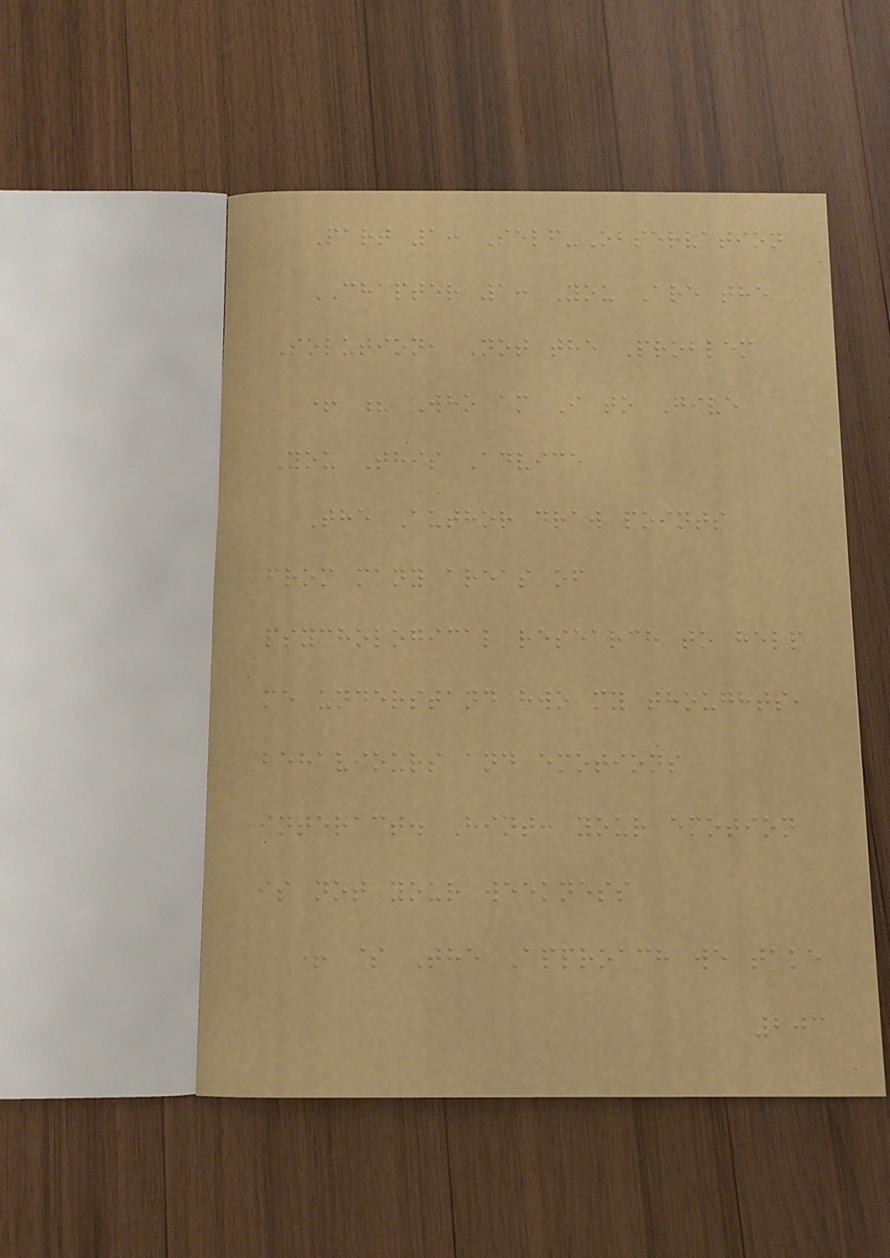Part 1: Self-Observation
CHAPTER 1: You Are the
Solution, Not the Problem
+ ? Who am I to Give
You This Advice
The Author draw points
from many areas of
psychological research to help
me understand hwo my thoughts,
behaviours and emotions
interact. Hint: your emotion
is not your weekness
+ $ The Approach we take
203
